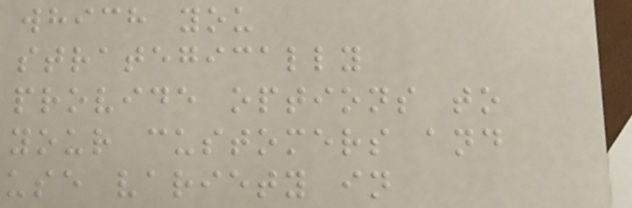which you
strategically
provide options to
your customers and
use variety in
